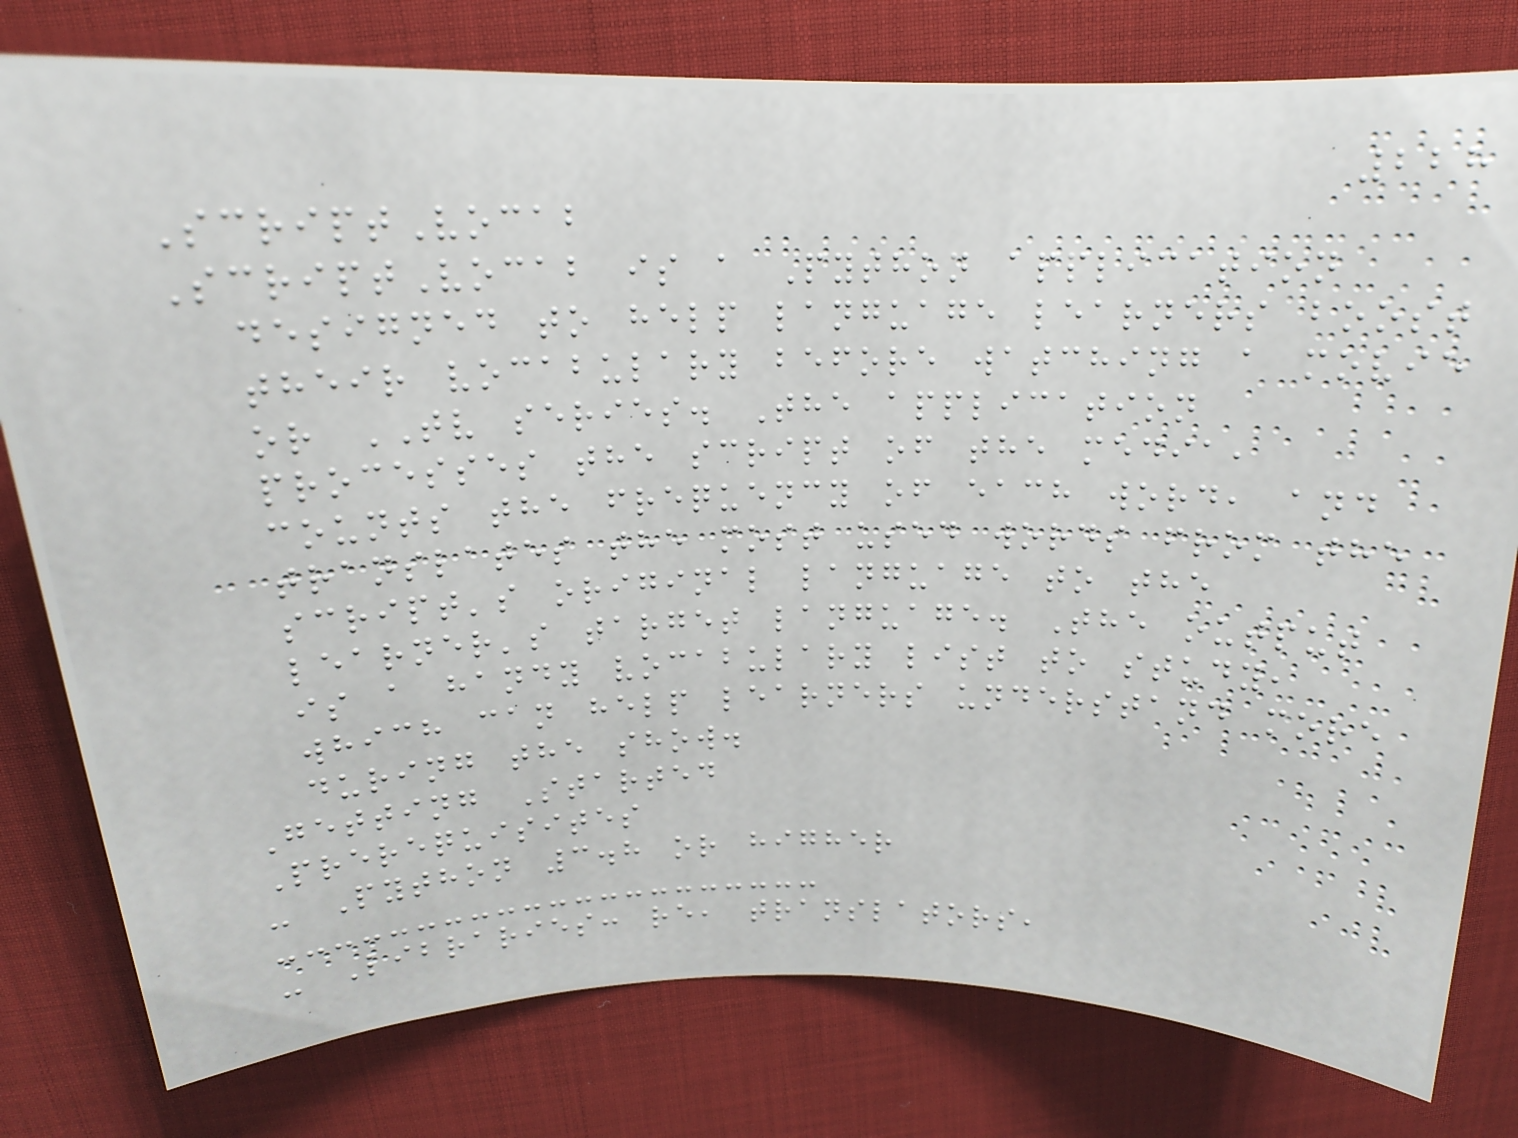228
ScriptVocab
ScriptVocab is a Python application
designed to help language learners boost
their vocabulary before watching a movie
or TV series. The application
processes the script of the media,
counts the frequency of each word, and
translates the most used words from the
script's original language to the
learner's target language. The output
is a handy vocabulary list to study,
which can help learners understand more
during the show.
Getting Started
Prerequisites
- Python 3.8 or higher
- Libraries: re, translators,
